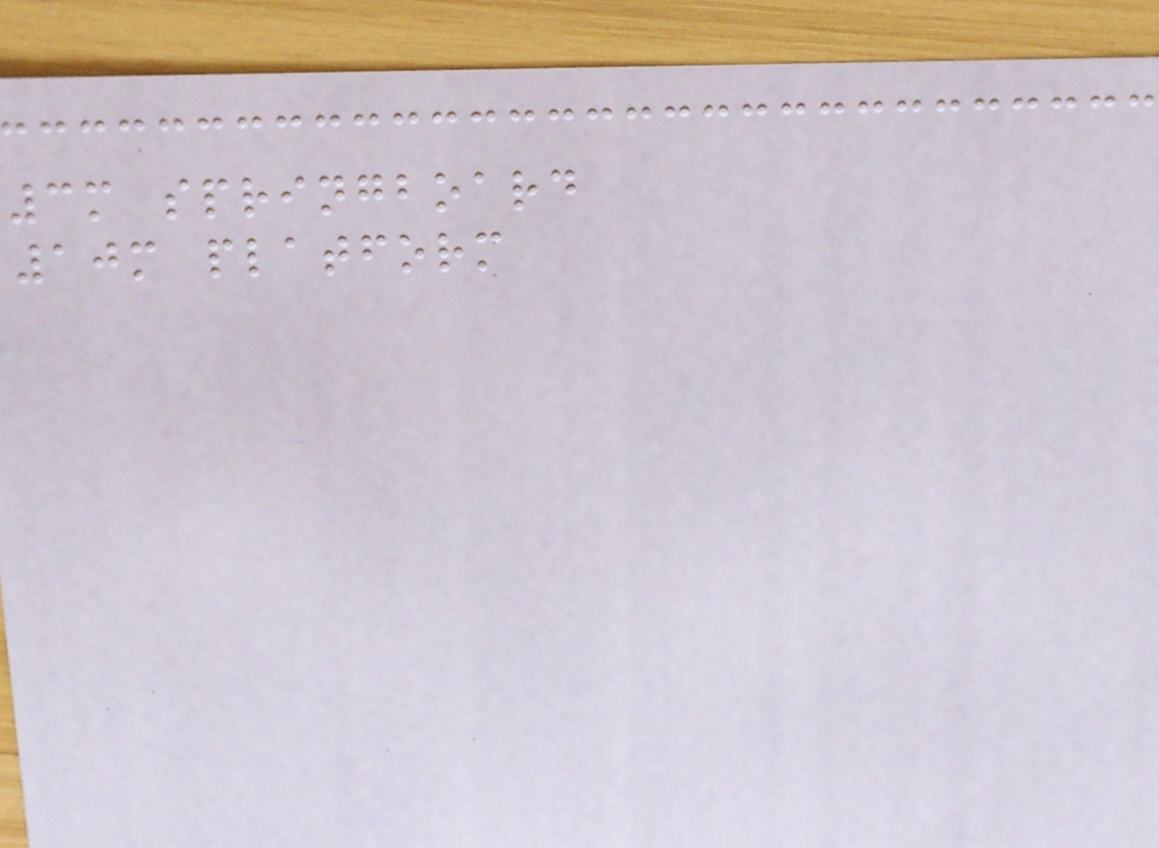3m springboard
10m platform
